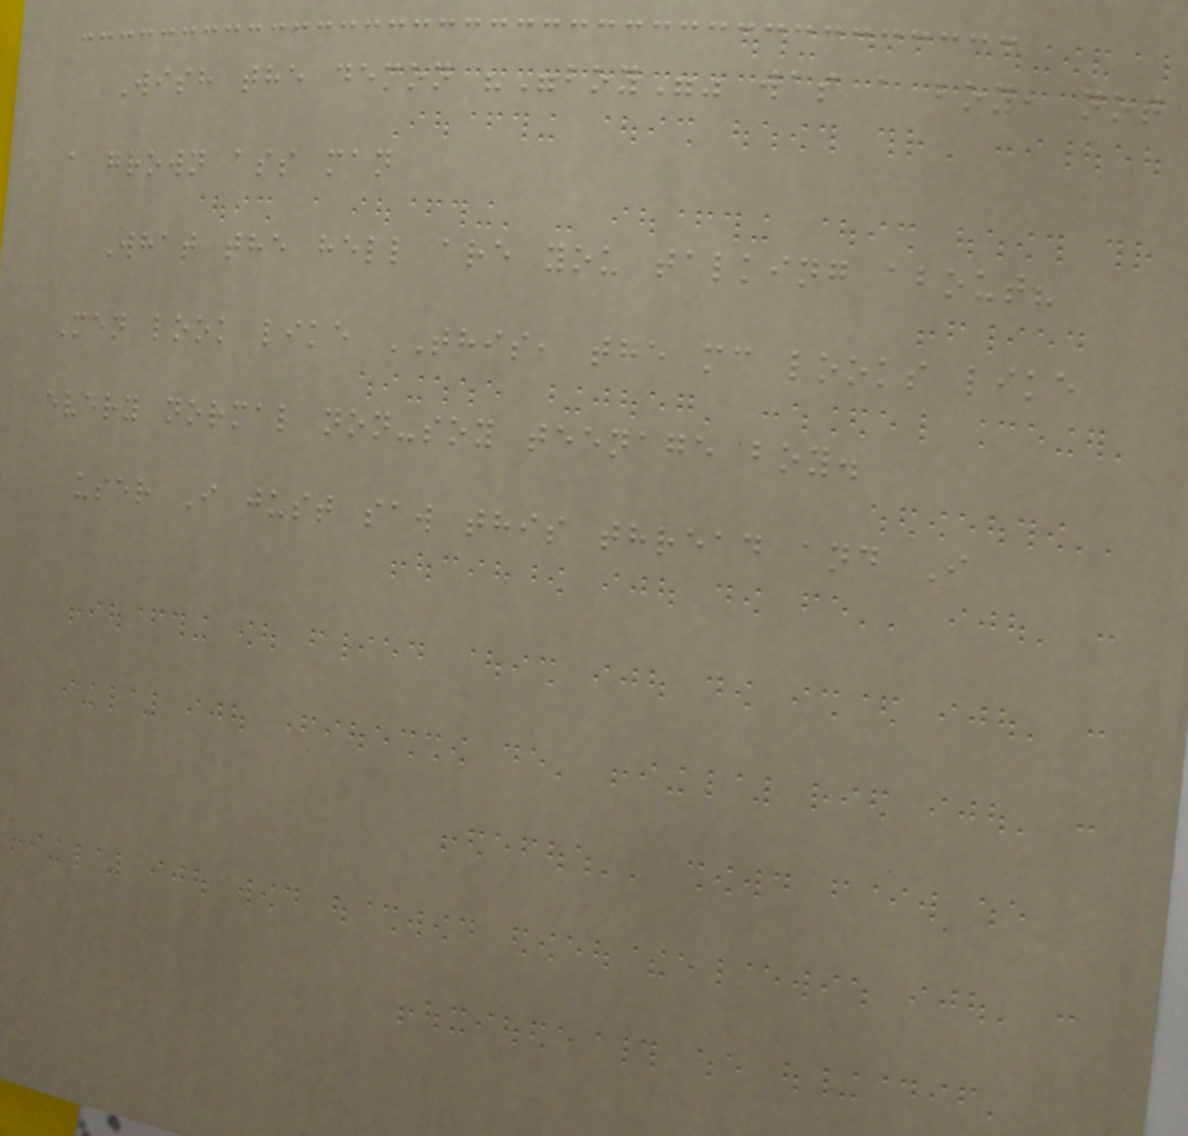Wish the demon ""boy"" was a boy, not
a grown ass man
What the hell are you talking about?
Men look like THIS, the mc looks like
every normal non-soy teenage boy.
user I just saw this thread and I
